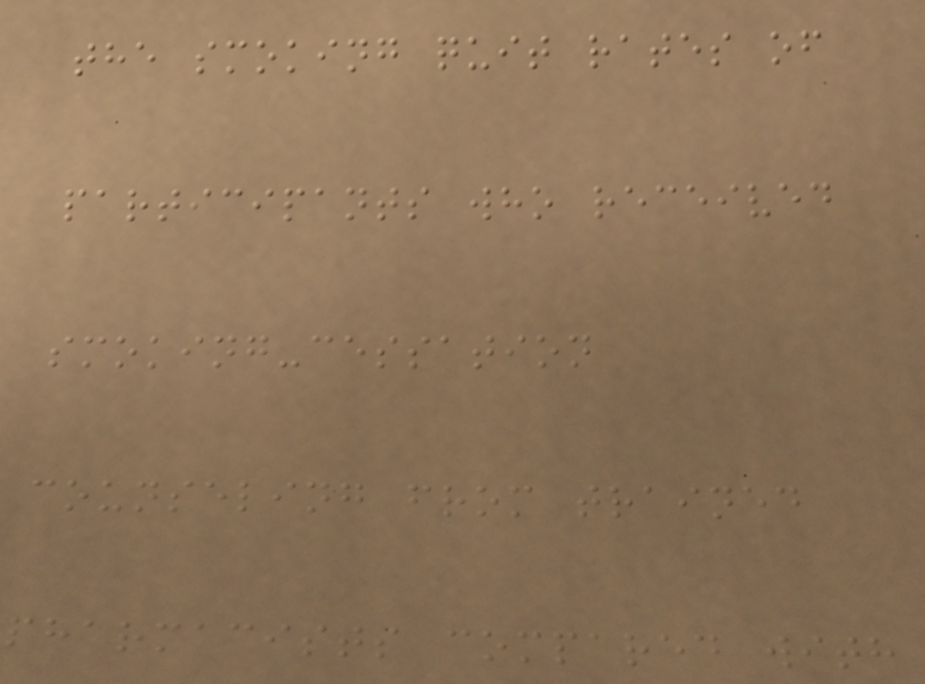the smoking quit rates of
participants who received
smoking-cessation
counseling from trained
pharmacists compared with
